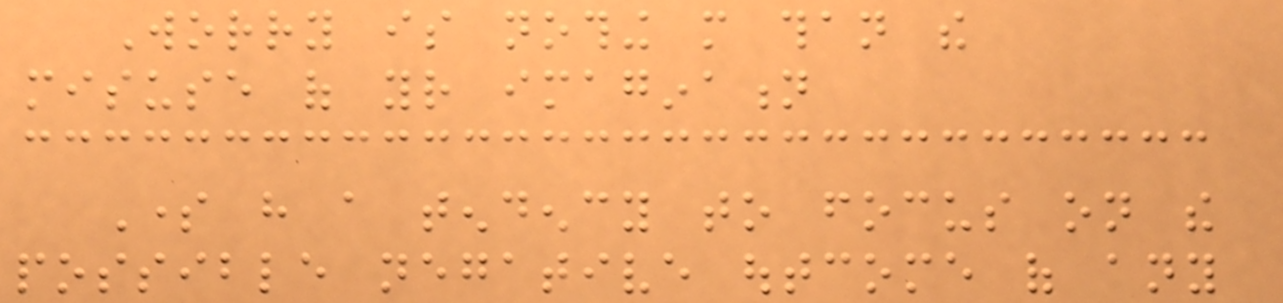Worry is nothing more than the
misuse of your imagination
Some have a tendency to focus on the
possible negative outcome of any
